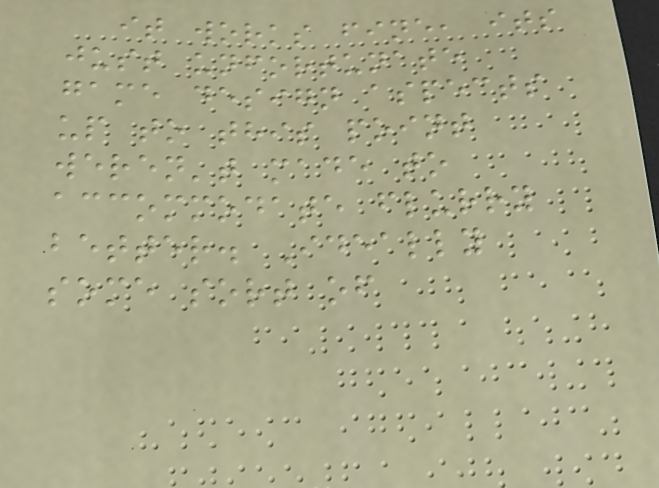it works fine, its
just unfortunate
game design aspects
up to this point
weren't made to
accommodate flurry
better. Ideally
some sort of
